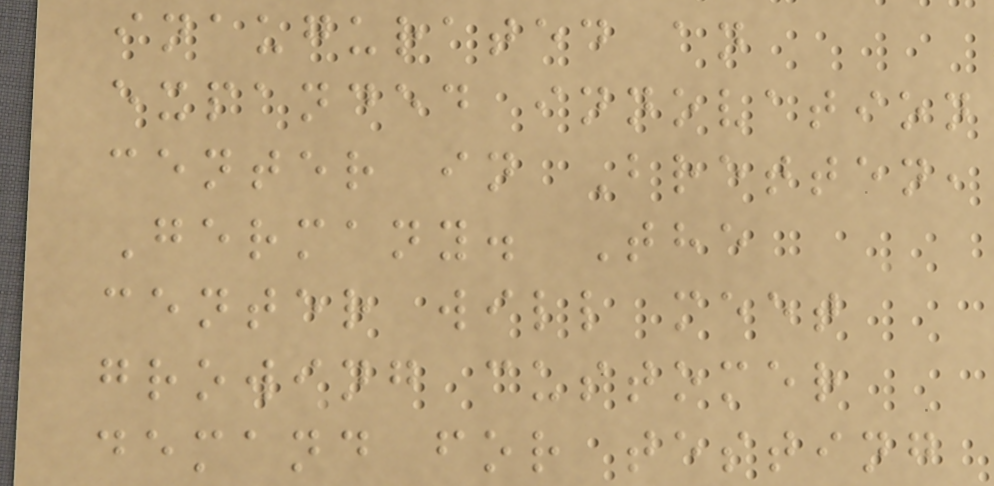inaugurated an
expanded innovation
center in Bretten,
Germany. The
center will meet
growing customer
demand for testing
